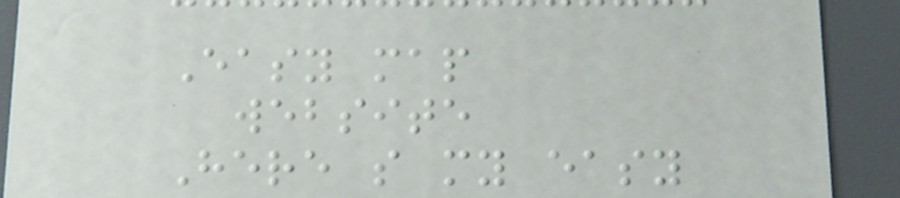Easy map
website
Here s my easy
